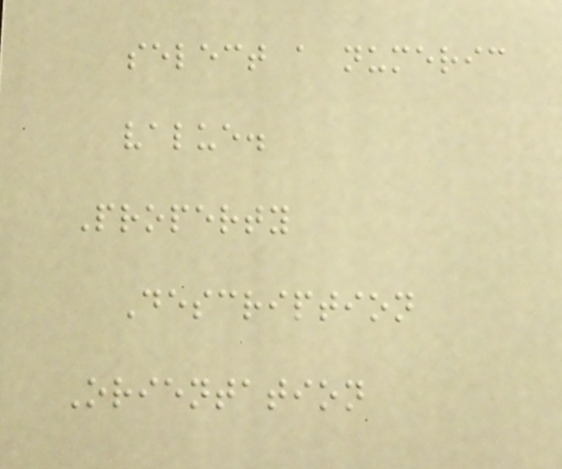select a numeric
value.
Property
Description
Orientation
